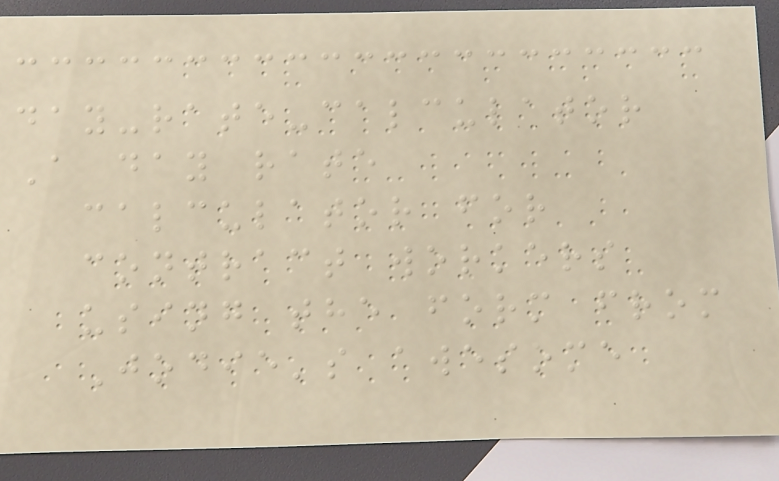day-rate-calculator
A day rate
calculator for
contract workers
using the form from
Jodie's awesome
